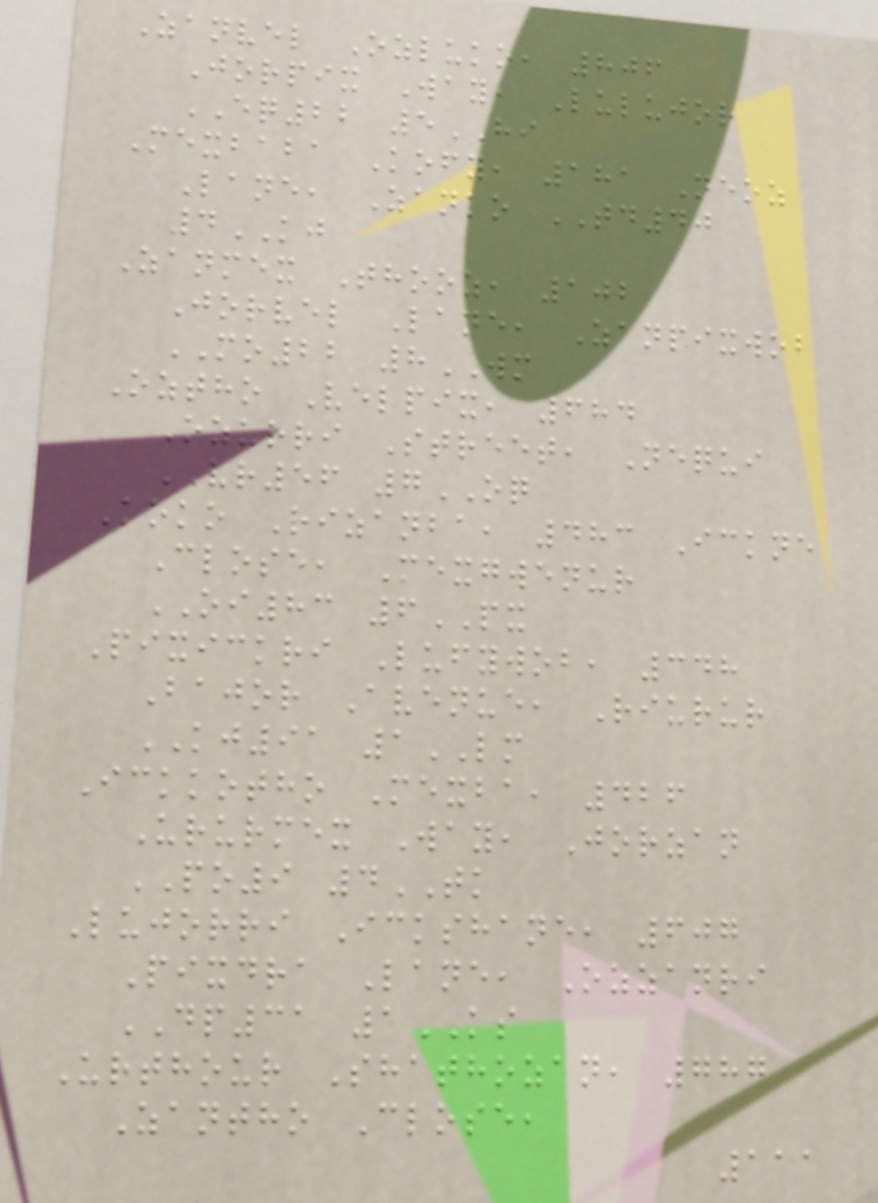Zanvel Ozluko, 806
Jorpix Way, Lulujor
EQ22 5HI
Mexbaba Kofy, 181 Neoz
Lane, Zanko TD40
4KJ
Zanmex Thooz, 102
Jorvel Lane, Zanpixwob
MO22 8WM
Oztho Velpix, 684
Ozurri Street, Nequi
VR56 7OQ
Koko Rizanba, 483 Ickne
Close, Mexgwenur
OI83 6PX
Pixickri Lufywob, 348
Bajor Avenue, Riurur
KJ91 1LM
Ickkotho Mexba, 426
Ururmex Way, Jorzan
PO9 4TK
Lujorri Ickshane, 607
Pixdra Lane, Ozzanri
DP31 1KS
Urthour Shathozan, 787
Zantho Close,
111
